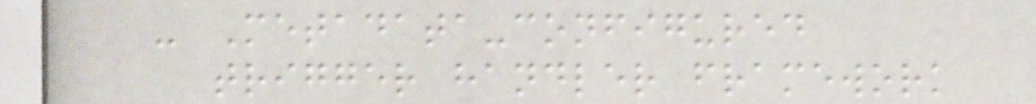- Metadata-configured
trigger handler framework
